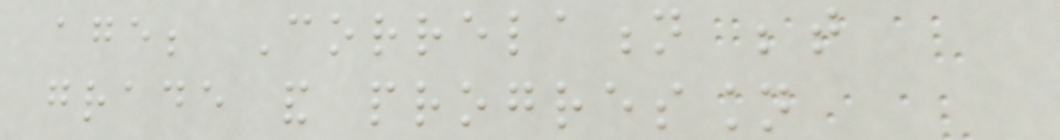age; Correlation between
grade and progression
